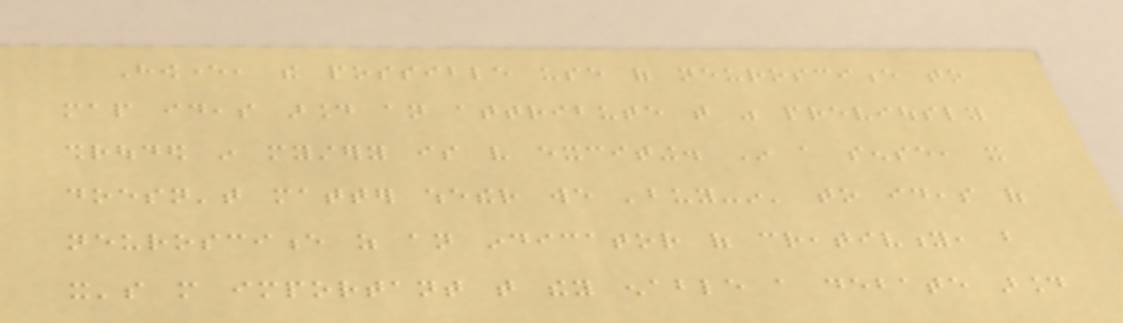However, the possible use of neuroscience to
map ideas around an attribute that was previously
shrouded in mystery is very exciting. In a sense, it
doesn't matter whether we 'buy-in' to ideas of
neuroscience as an indicator of creativity, but
it's more important that they enable a debate around
